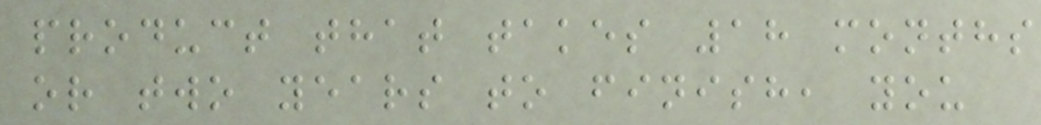product that takes 18 months
or two years to finish, you
